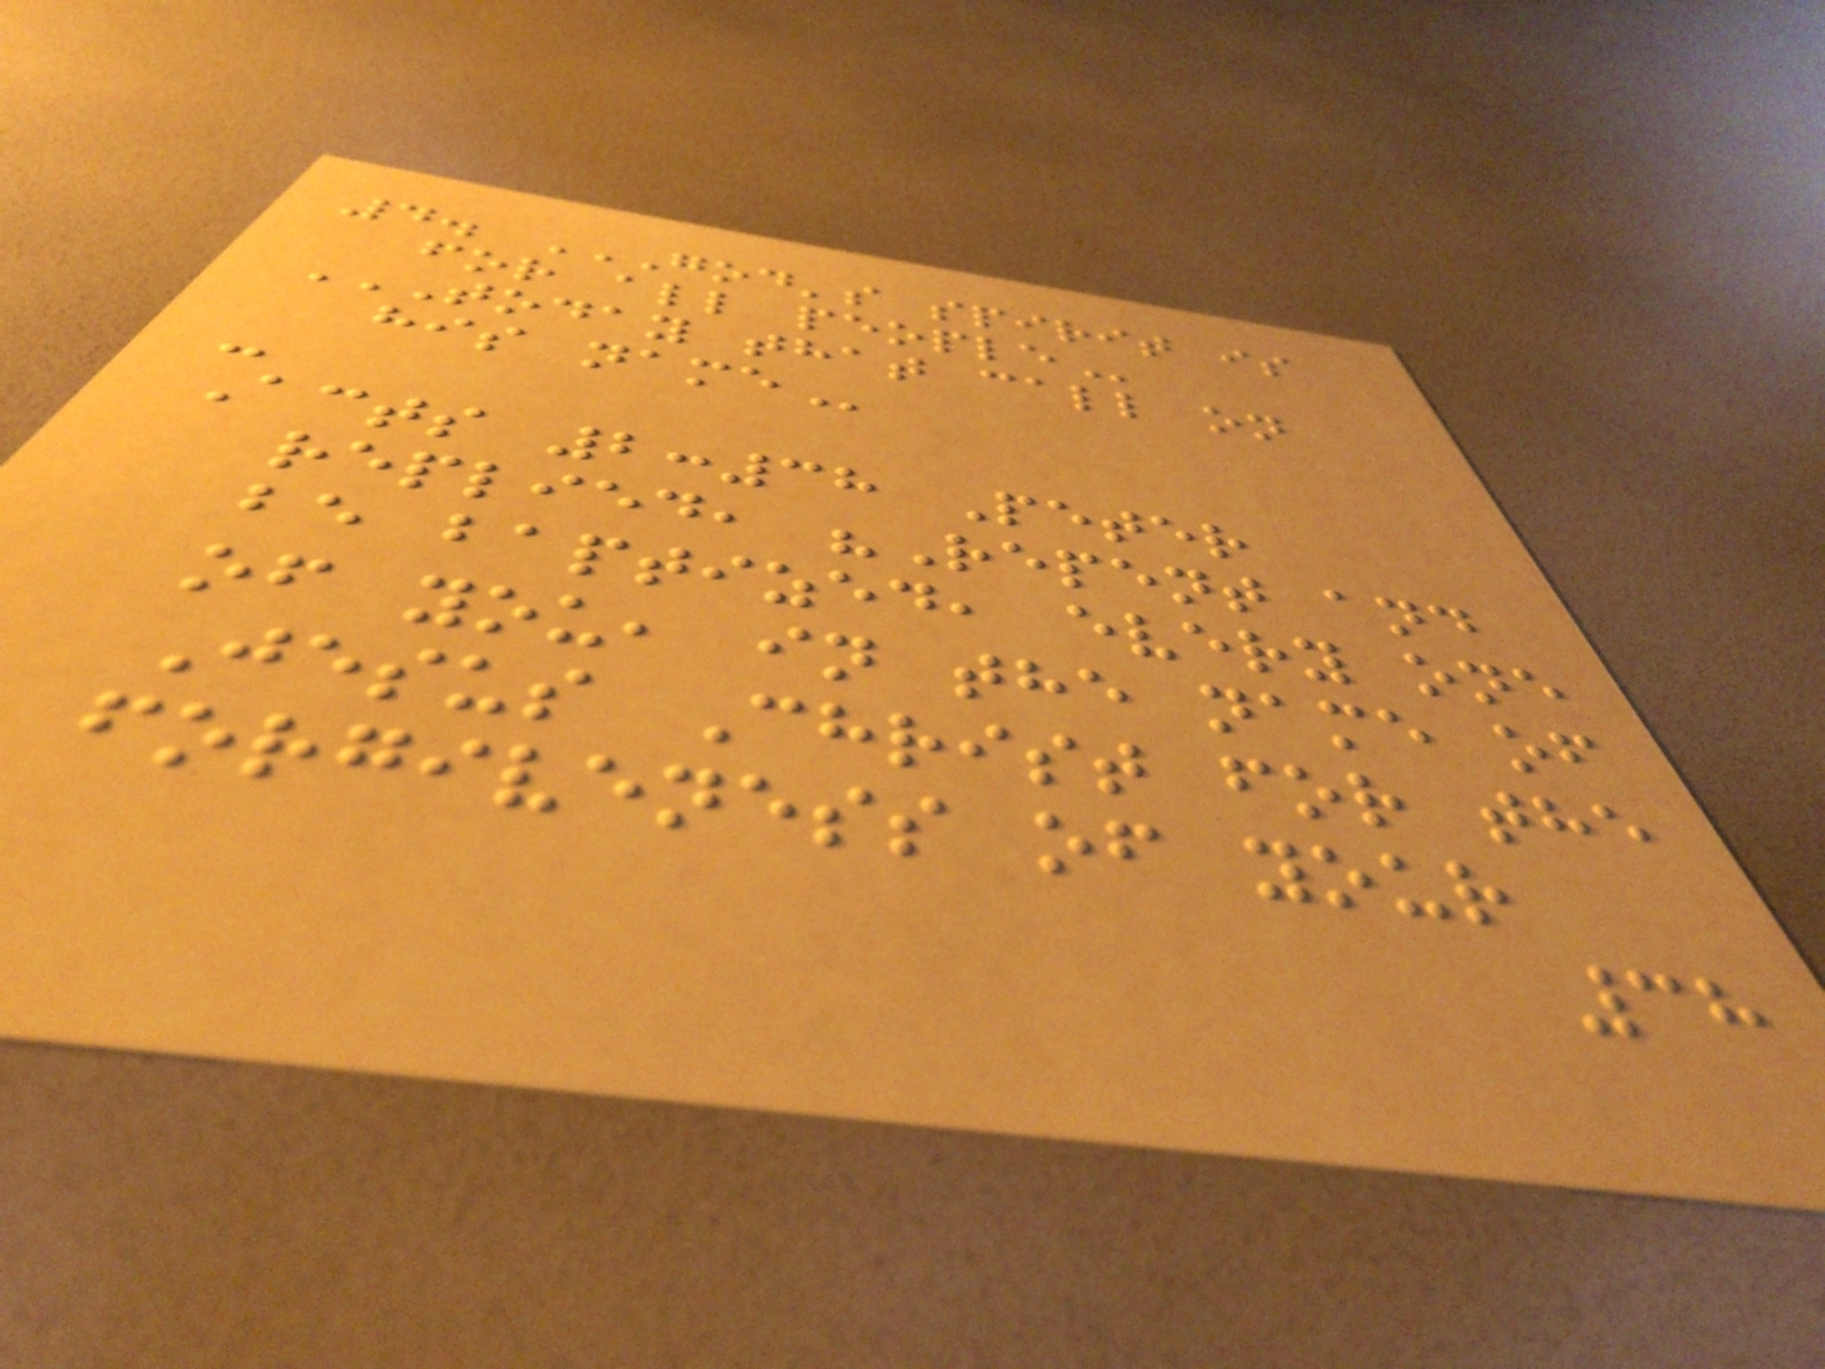4. GOD'S SPIRIT IS
FOR ALL PEOPLE
TODAY THAT CALL ON
HIS NAME
-
Acts 2:38 Peter
replied, "Repent and
be baptized, every one
of you, in the name of
Jesus Christ for the
forgiveness of your
38
